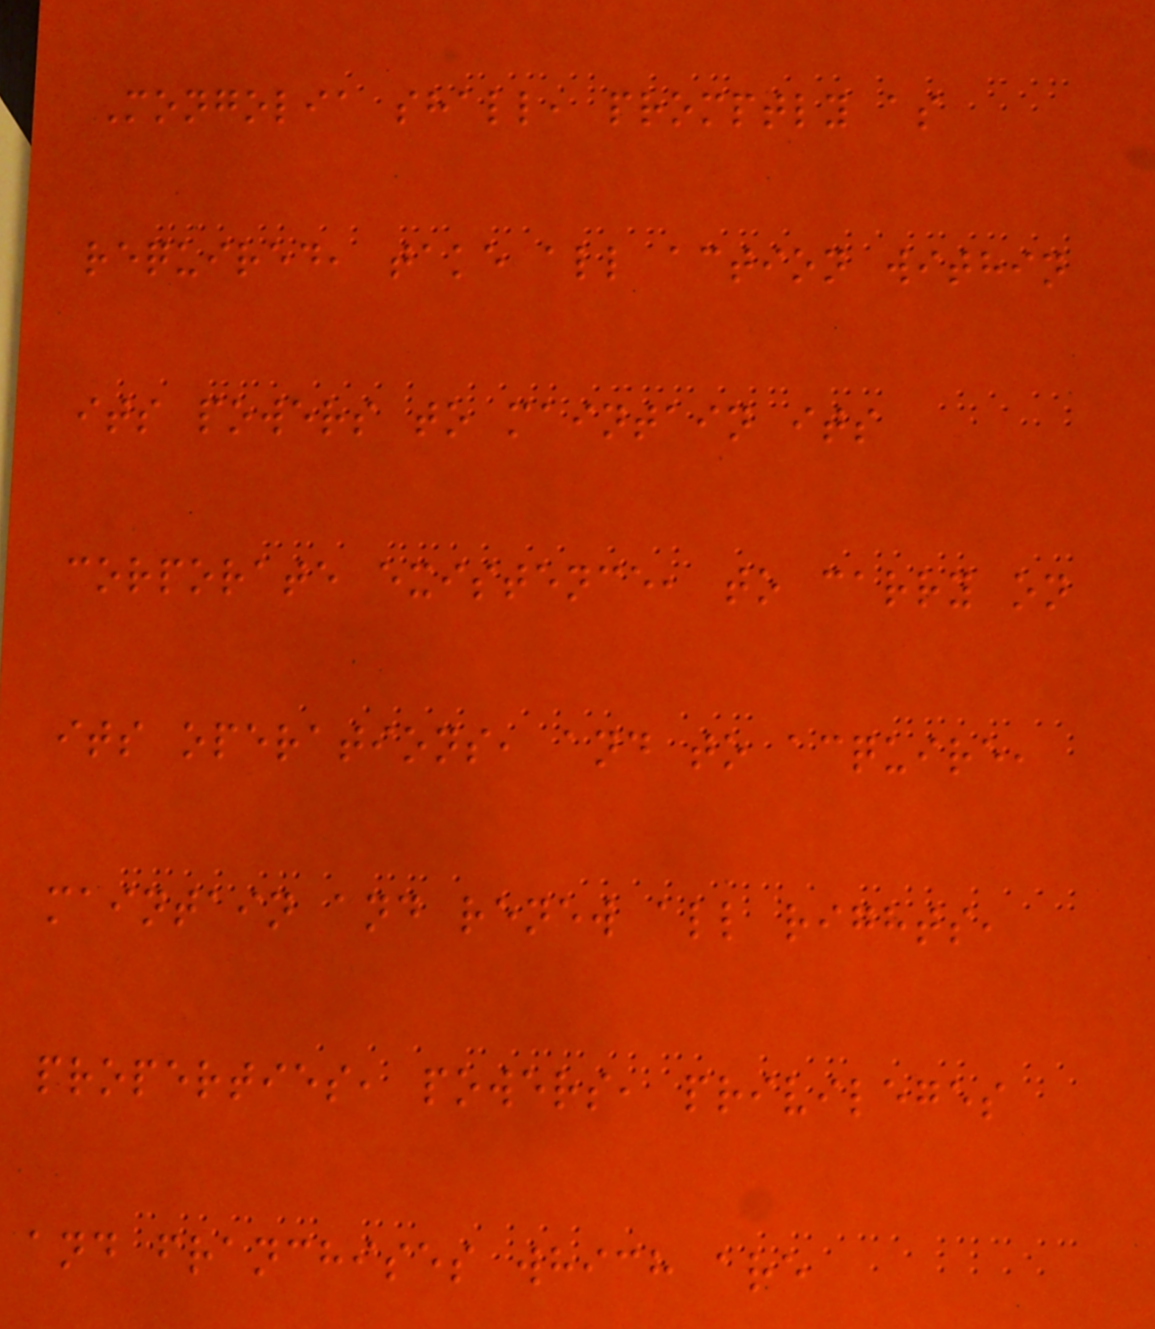Mongolia shall, promptly as
required, take all action within
its powers to maintain its
corporate existence, to carry on
its operations, and to acquire,
maintain and renew all rights,
properties, powers, privileges
and franchises which are
